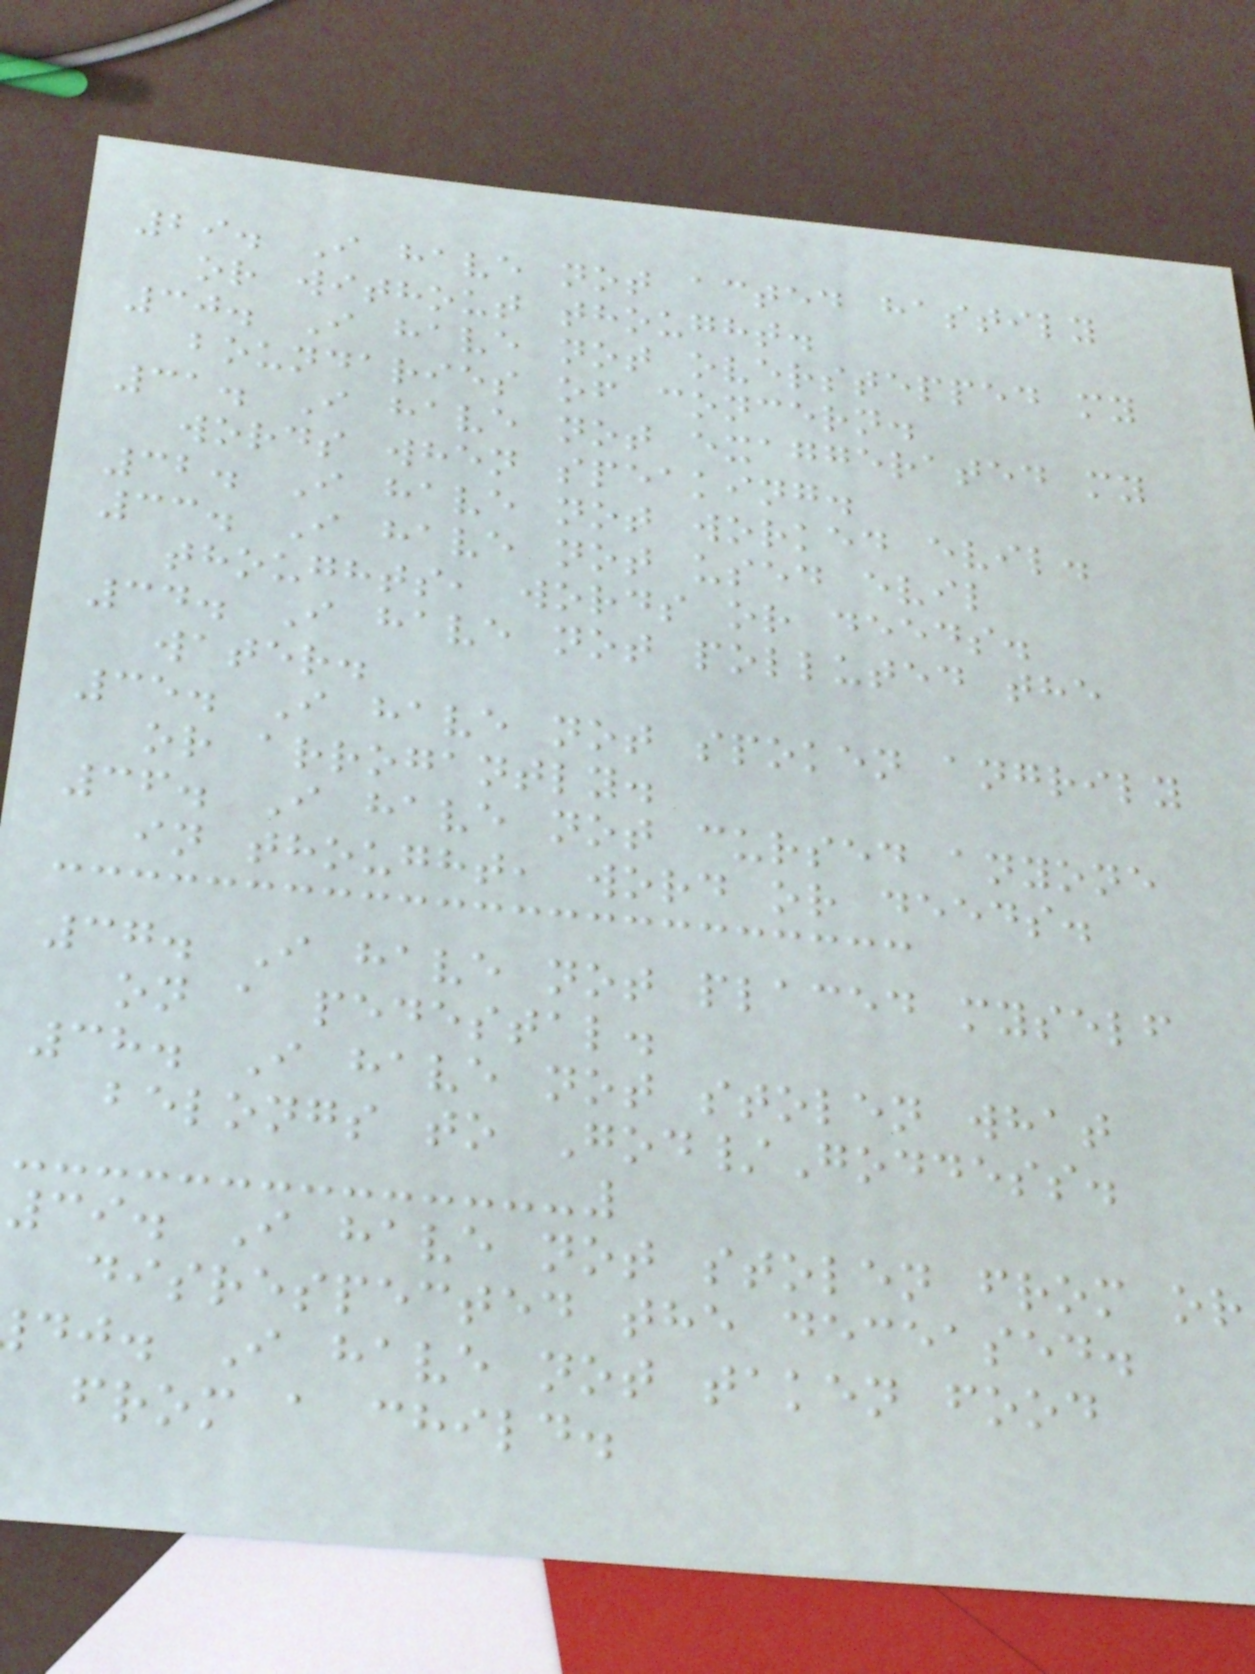29. I have not acted hastily
or without thought.
30. I have not overstepped my
boundaries of concern.
31. I have not exaggerated my
words when speaking.
32. I have not worked evil.
33. I have not used evil
thoughts, words or deeds.
34. I have not polluted the
water.
35. I have not spoken angrily
or arrogantly.
36. I have not cursed anyone
in thought, word or deeds.
37. I have not placed myself
on a pedestal.
38. I have not stolen what
belongs to God/Goddess.
39. I have not stolen from or
disrespected the deceased.
dj. I have not taken food
from a child.
